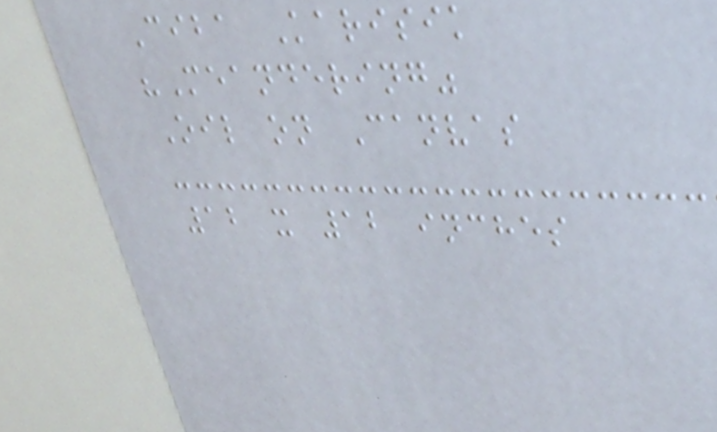Ciba Karisik
"Meandering"
Oil on Canvas
12 x 12 inches
